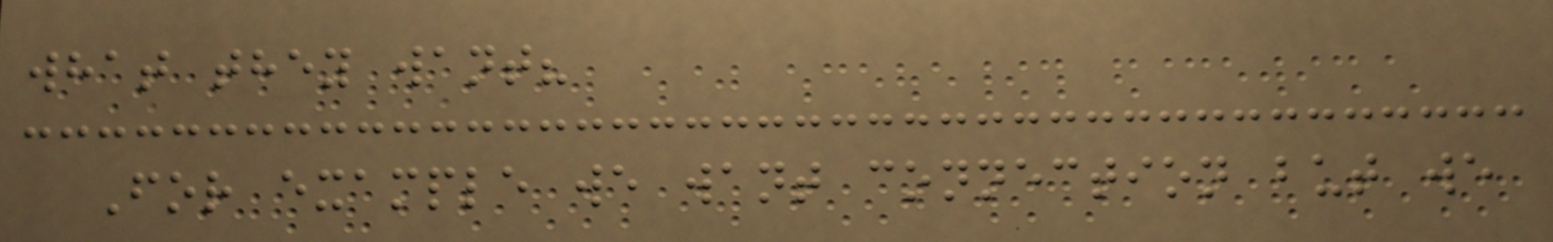what they want?
For example we want connection but we
